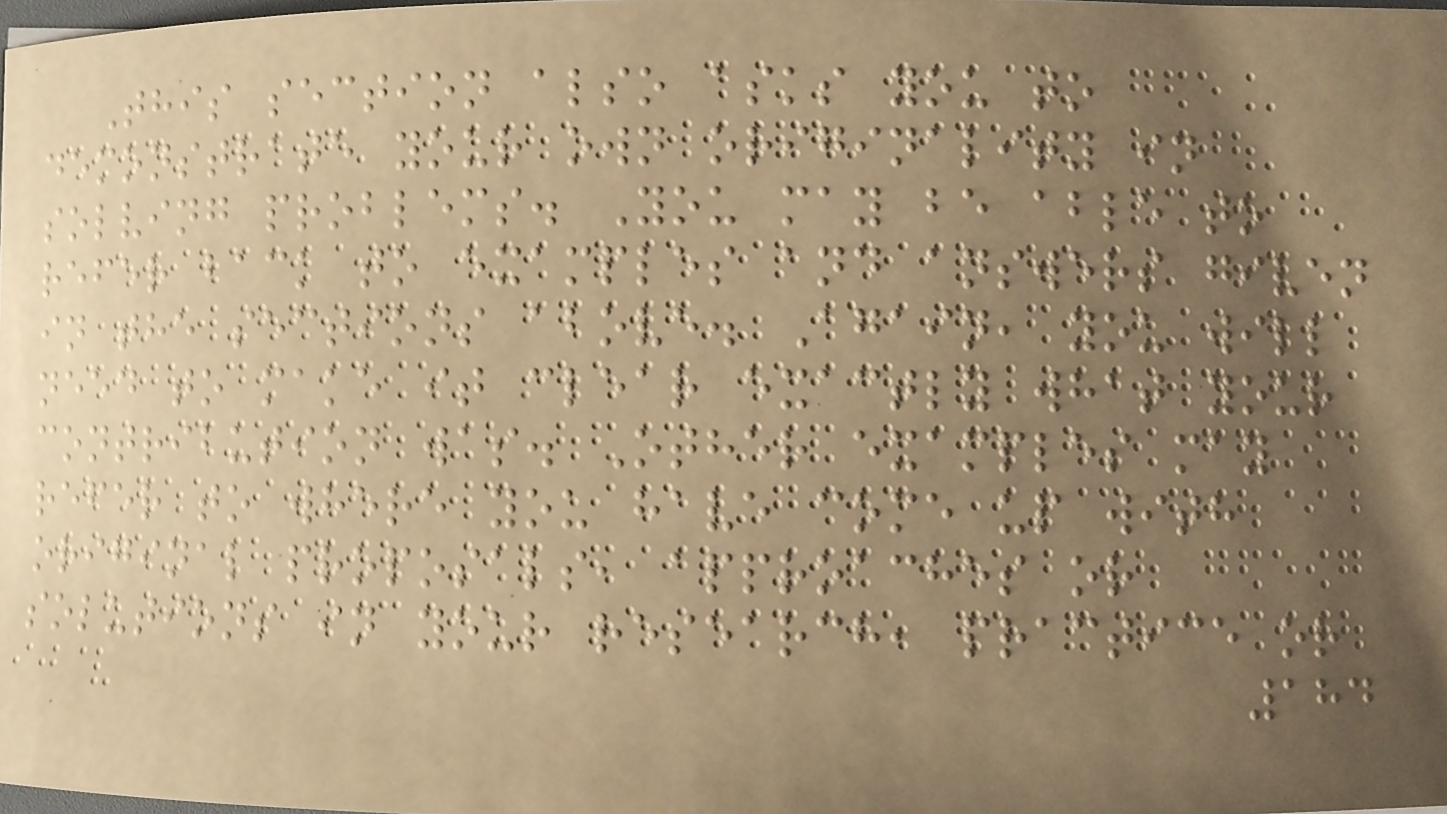This section also asks you to
demonstrate your own originality in
solving problems. You may be able to
refer back to examples and answers given
in the sections above. Again, you will
need to make it clear exactly what your
contribution was. Other examples may
refer to where you have come up with
original proposals, approaches or
solutions in your research, practice or
184
